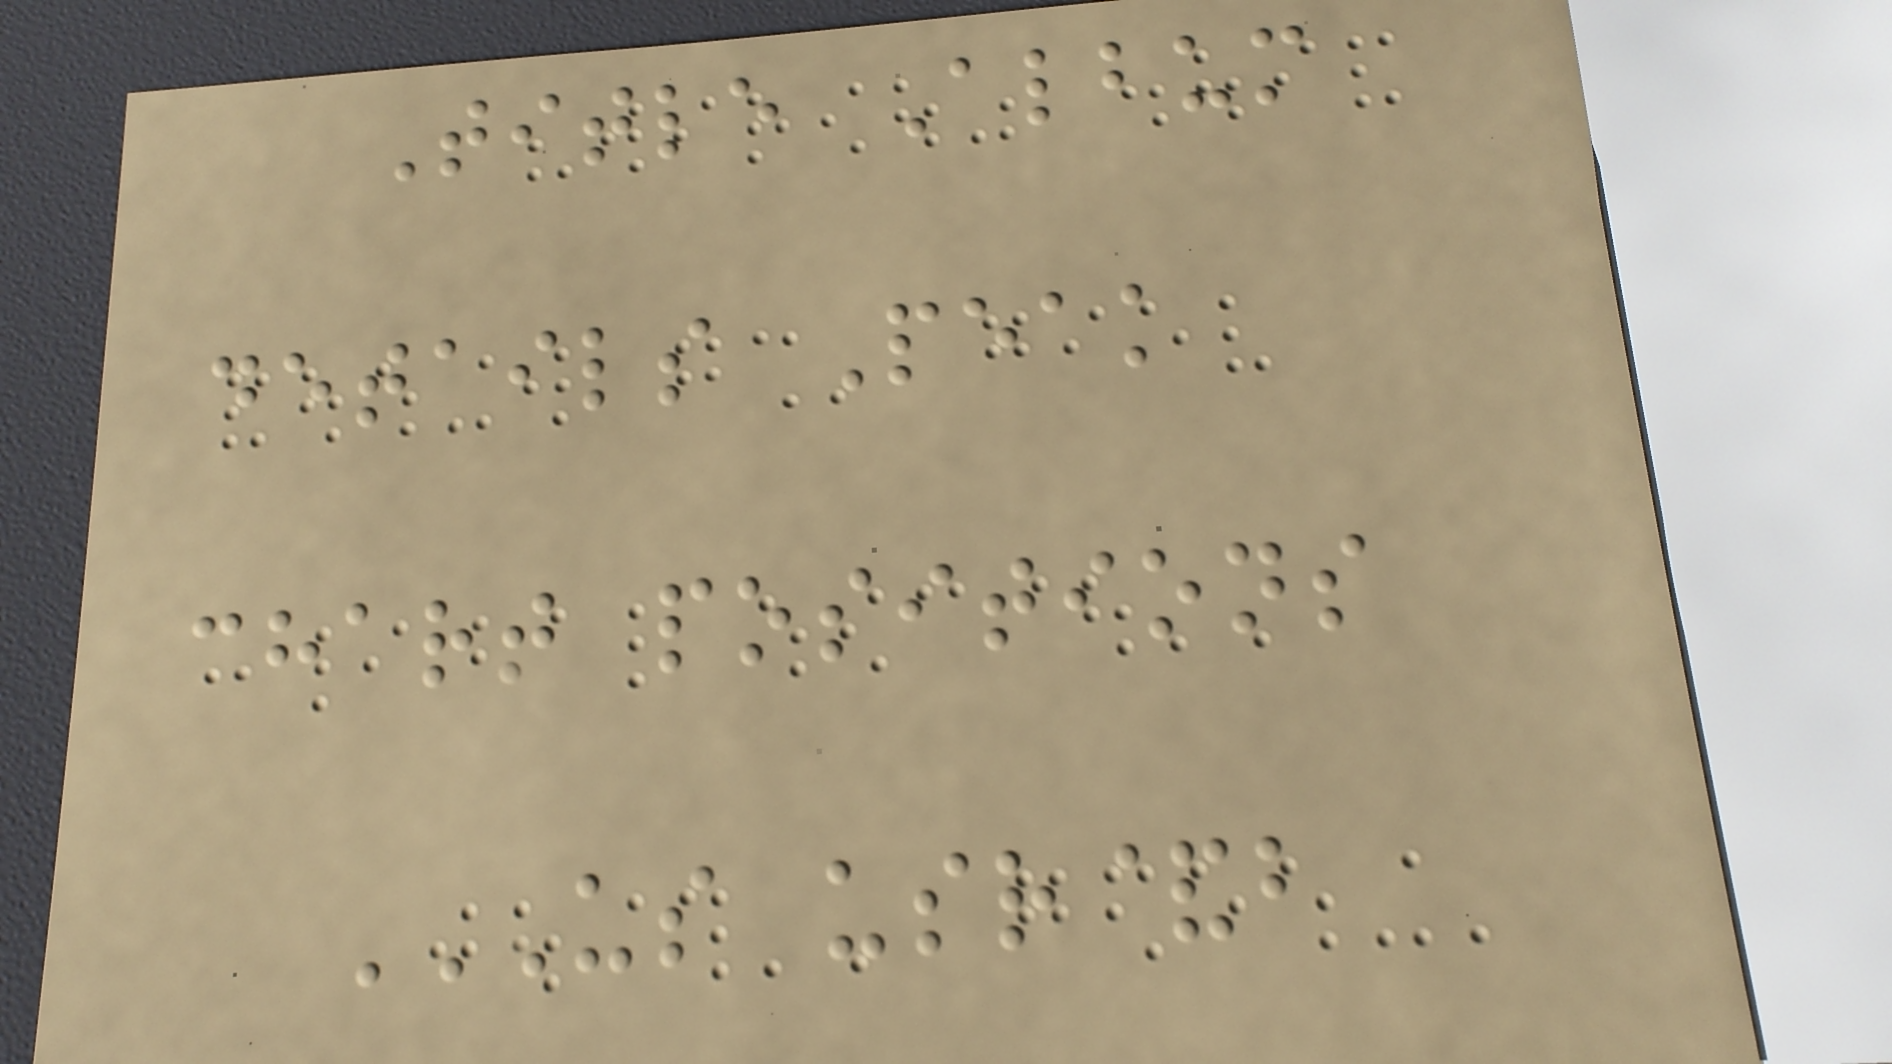Title Album
details Peak
chart positions
US USR&B
